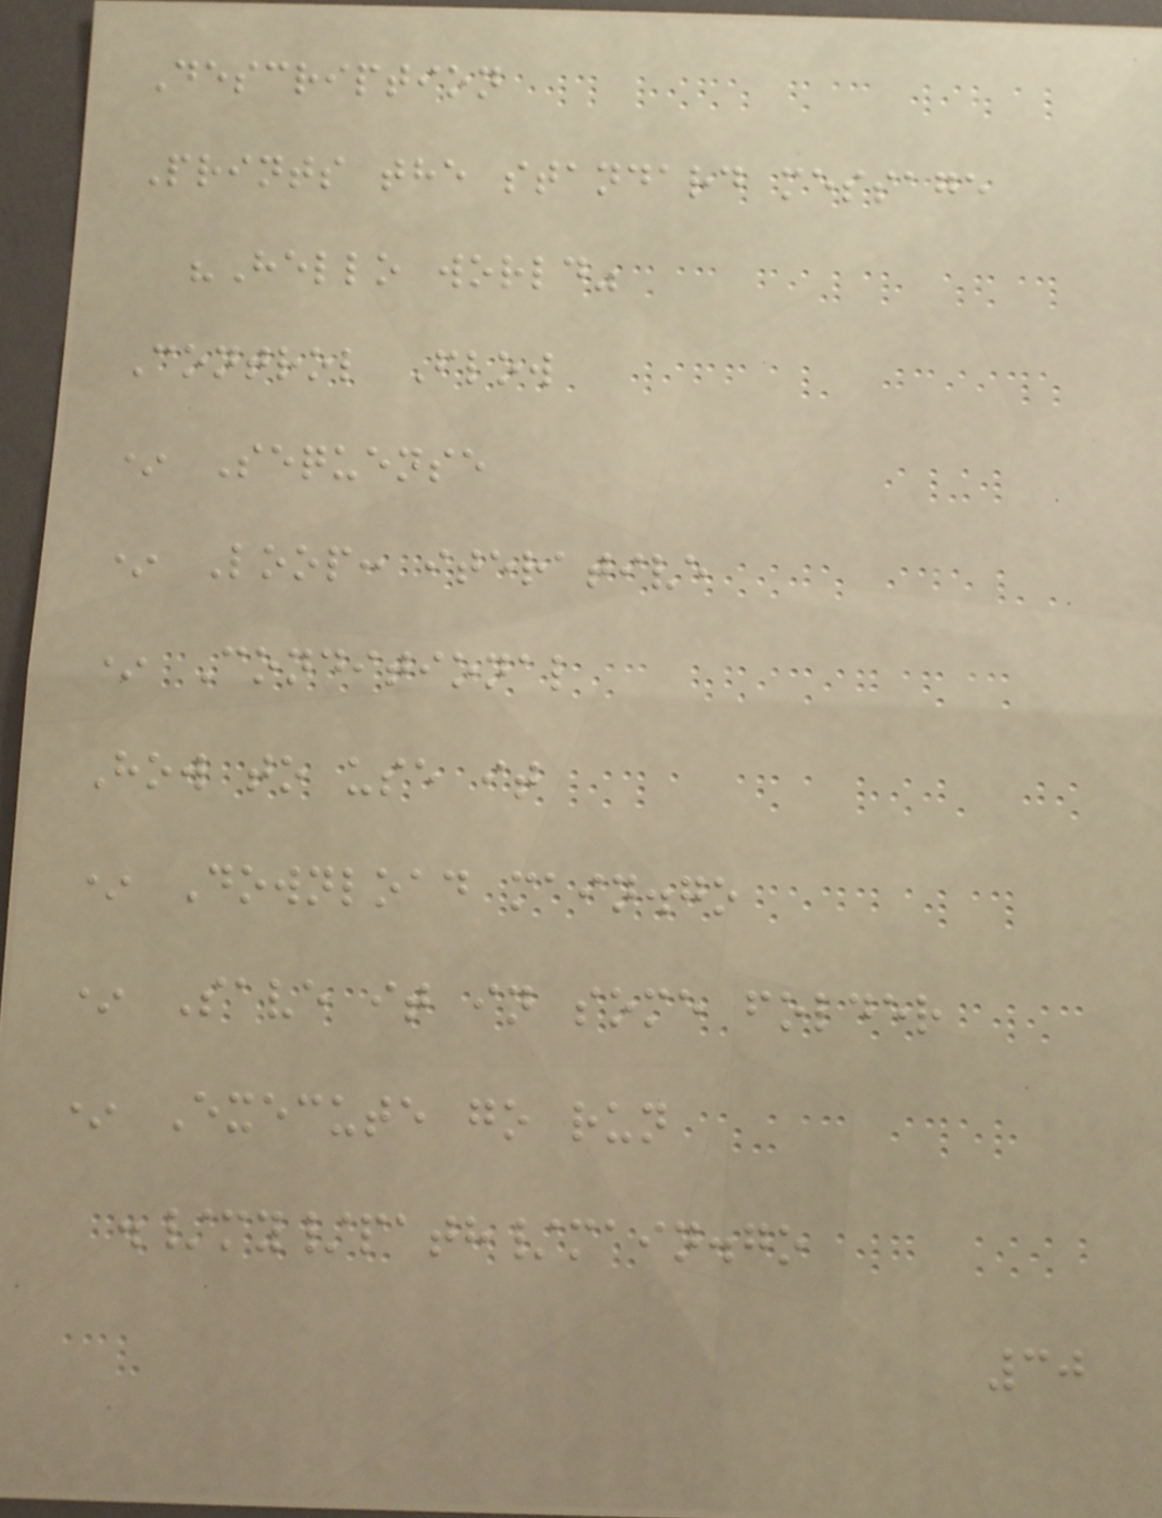Description
Prints the standard message
"Hello world"
Control Flow
* Sequense
* Loop: iterative
* Conditional
How to use it
* Download main.go
* Save it in some folder
* Execute go run
./my/path/main.go
30
